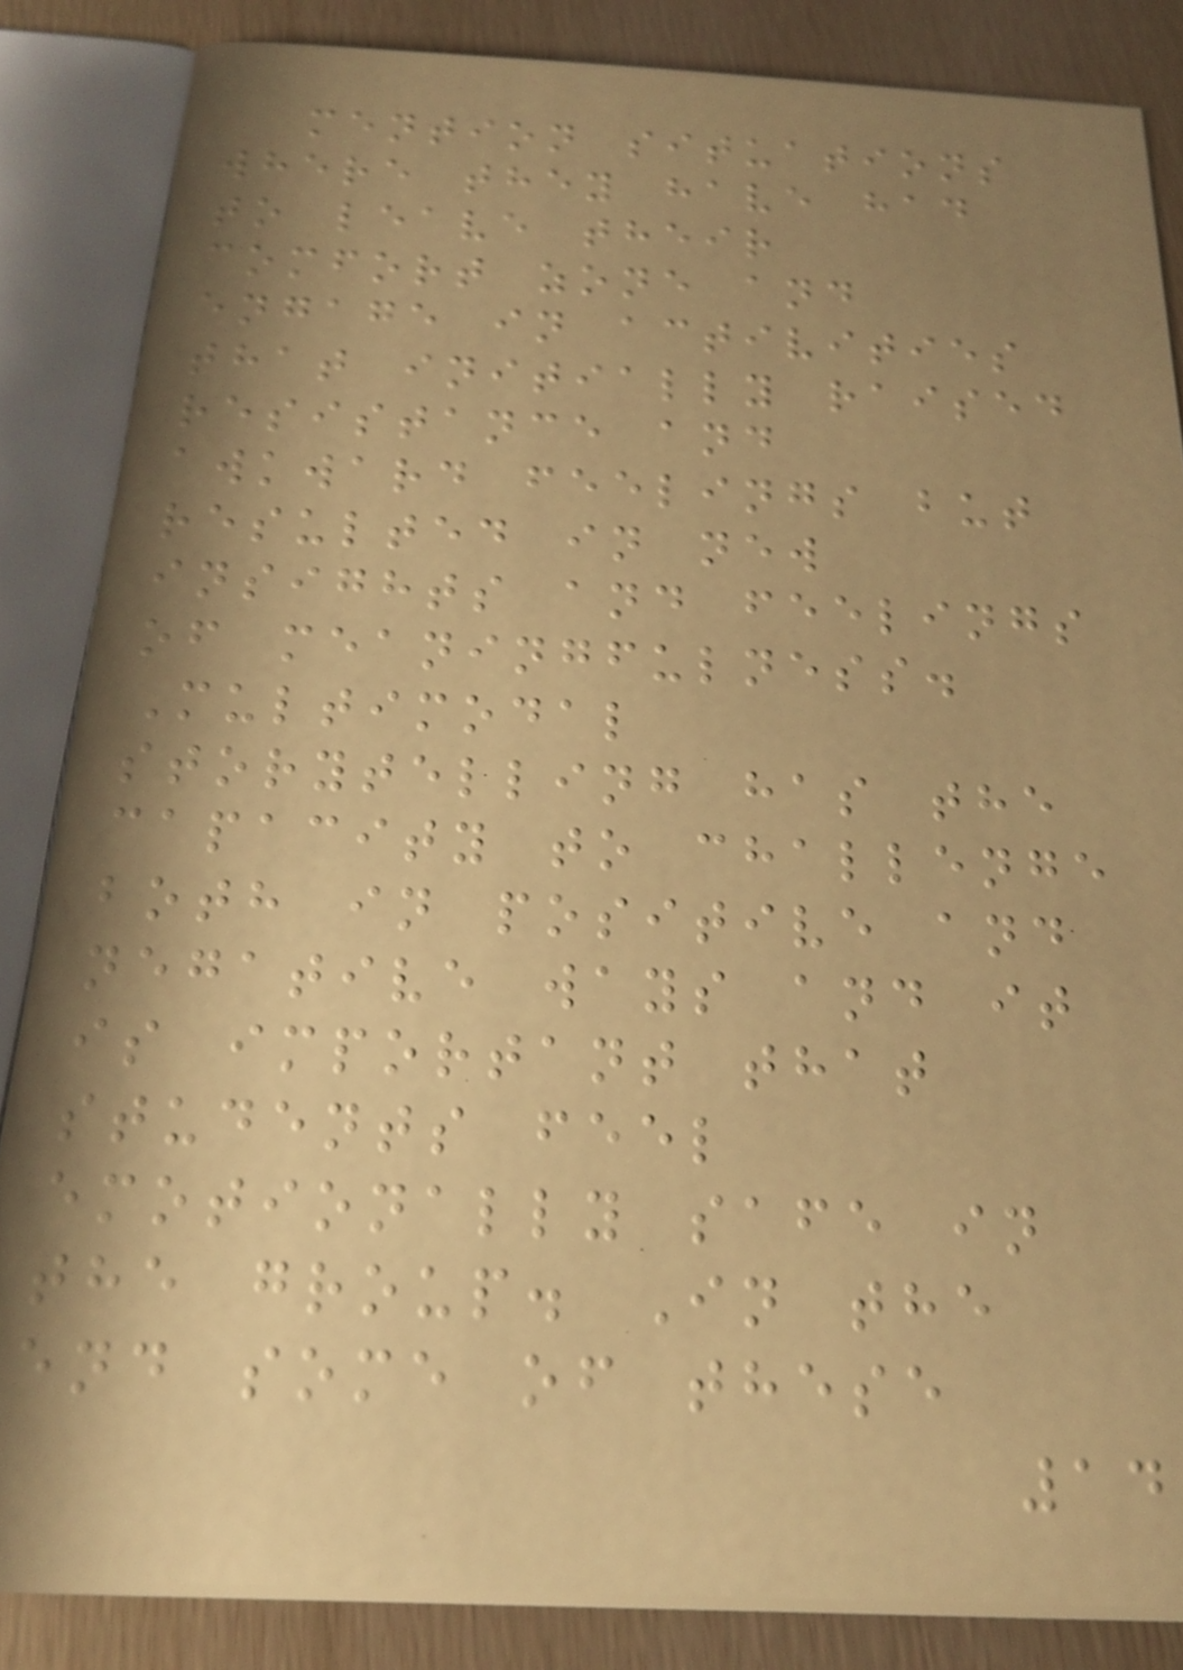mention situations
where they have had
to leave their
comfort zone and
engage in activities
that initially raised
resistance and
awkward feelings but
resulted in new
insights and feelings
of meaningfulness.
Multimodal
storytelling has the
capacity to challenge
both in positive and
negative ways and it
is important that
students feel
emotionally safe in
the group. In the
end some of these
14
